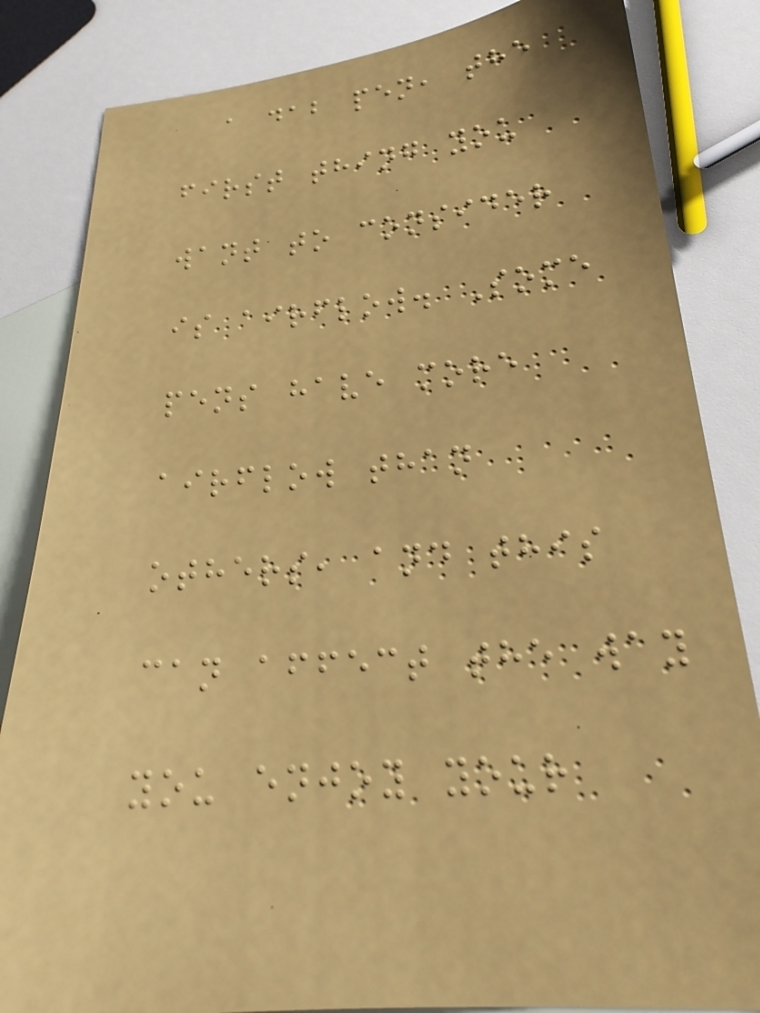a dab pen, the
first thing you
want to consider
is airflow. Some
pens have more
airflow than
others, and this
can affect the way
you enjoy your
